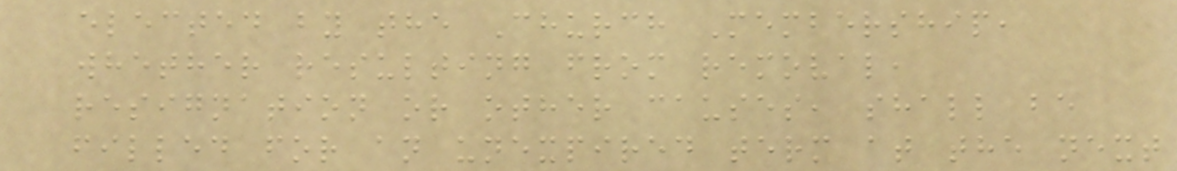elected by the Church Membership,
whether resulting from removal,
resignation or other causes, shall be
filled for an unexpired term at the next
